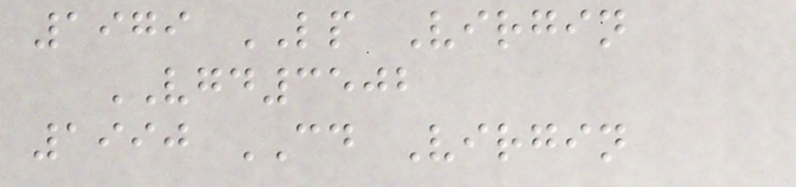1979 LP Virgin
VGD3502
1990 CD Virgin
